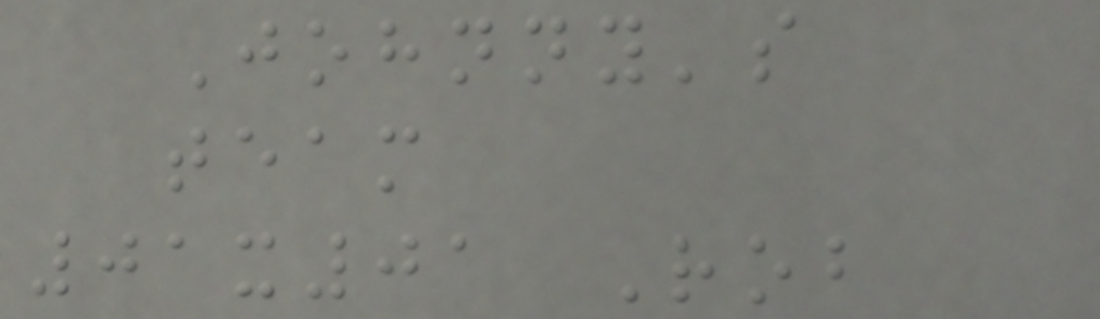Johnny's
team
01x01 Rob
